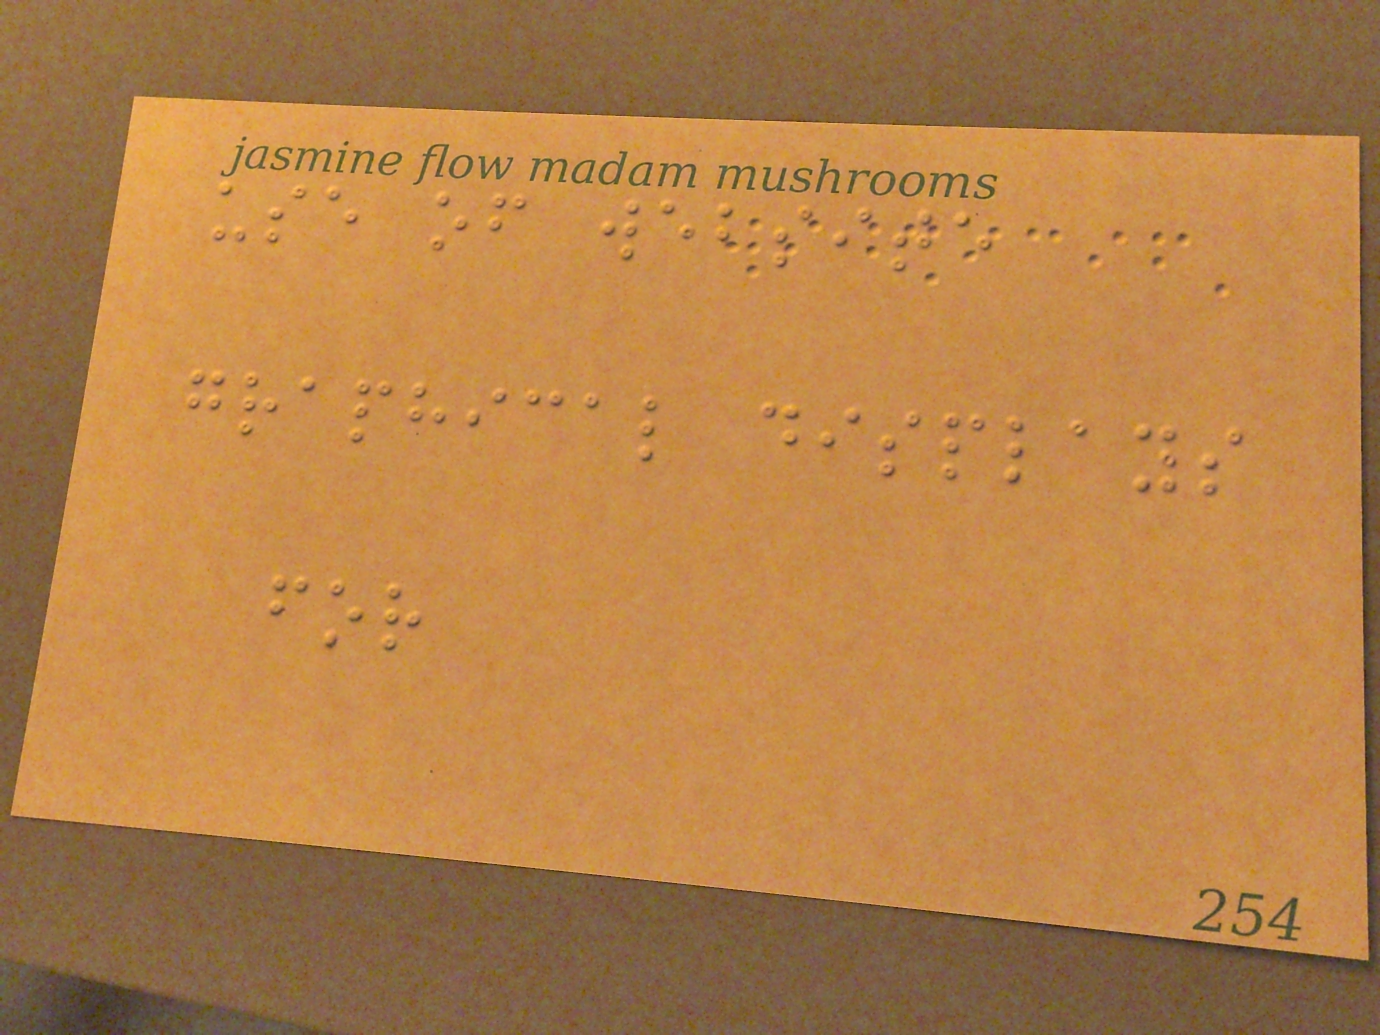use of website
graphical displays
for
